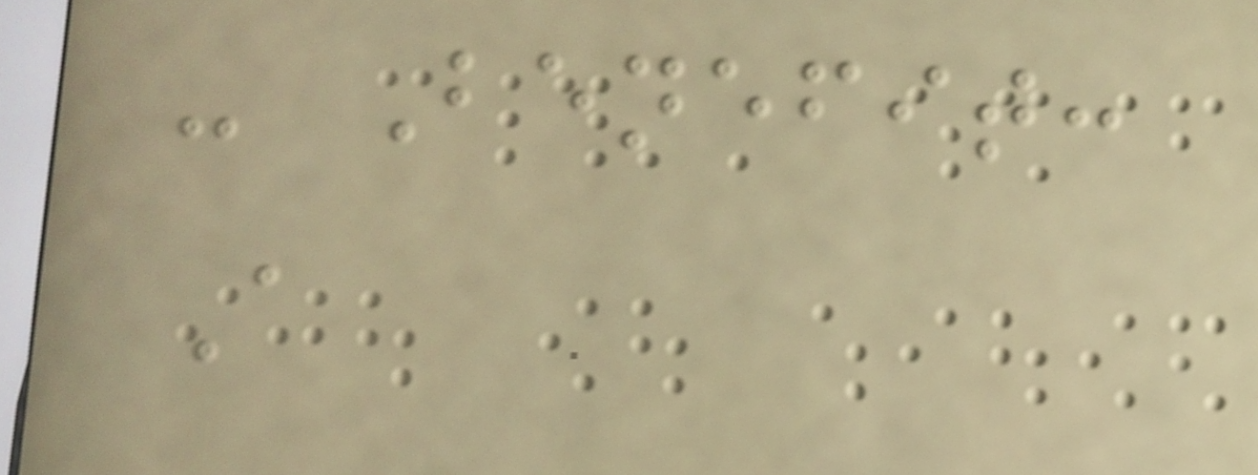- Benefit:
A
